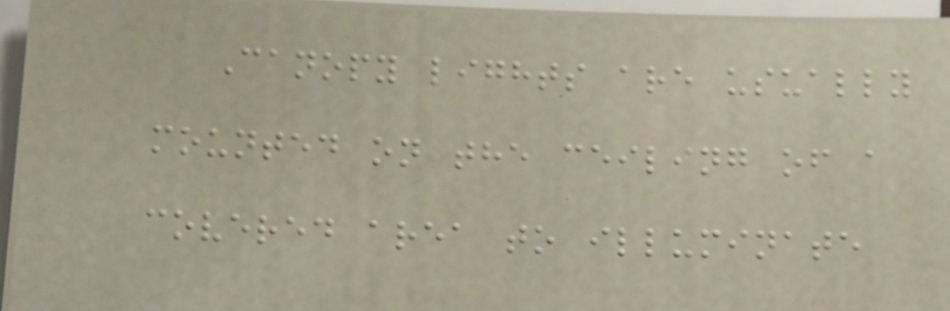Canopy lights are usually
mounted on the ceiling of a
covered area to illuminate
